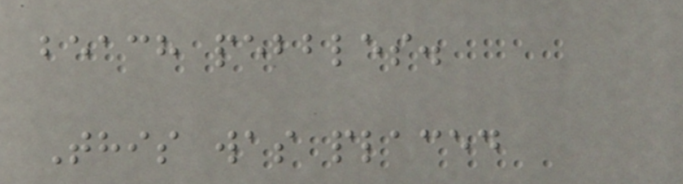beach pebbles.
This was placed
